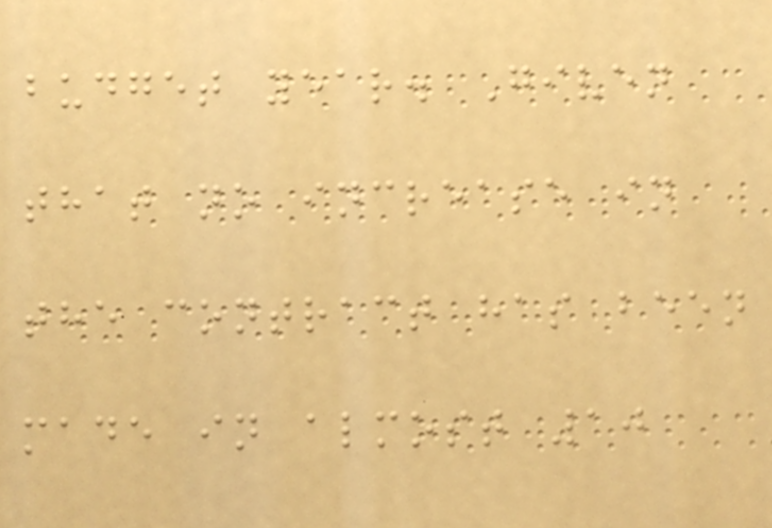budget year. Given
that no increase in
the contract has been
made in almost 10
